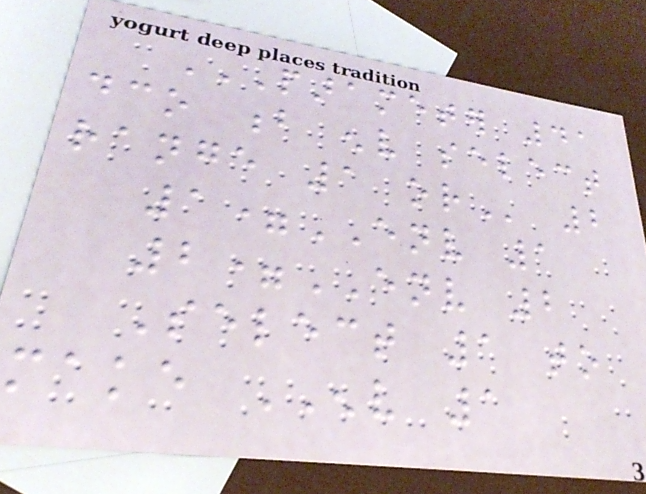PARAMETER 41
DCO B ENV SELECT
RANGE 1 OR 2
1=ENV 1
2=ENV 2
Select 1 to
make ENV 1
